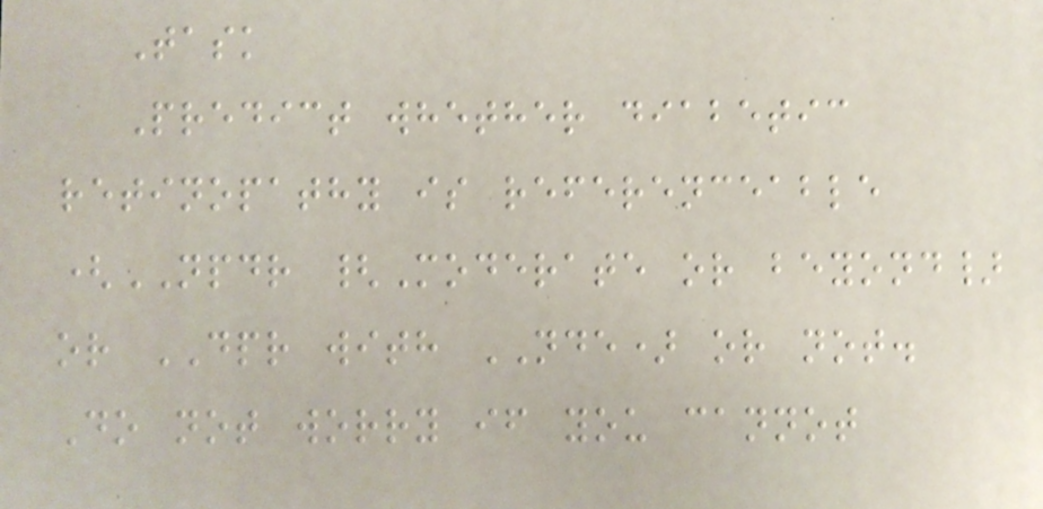Task
Predict whether diabetic
retinopathy is referenceable
(NPDR {Moderate or beyond}
or DPR with NDE) or not.
Do not worry if you cannot
